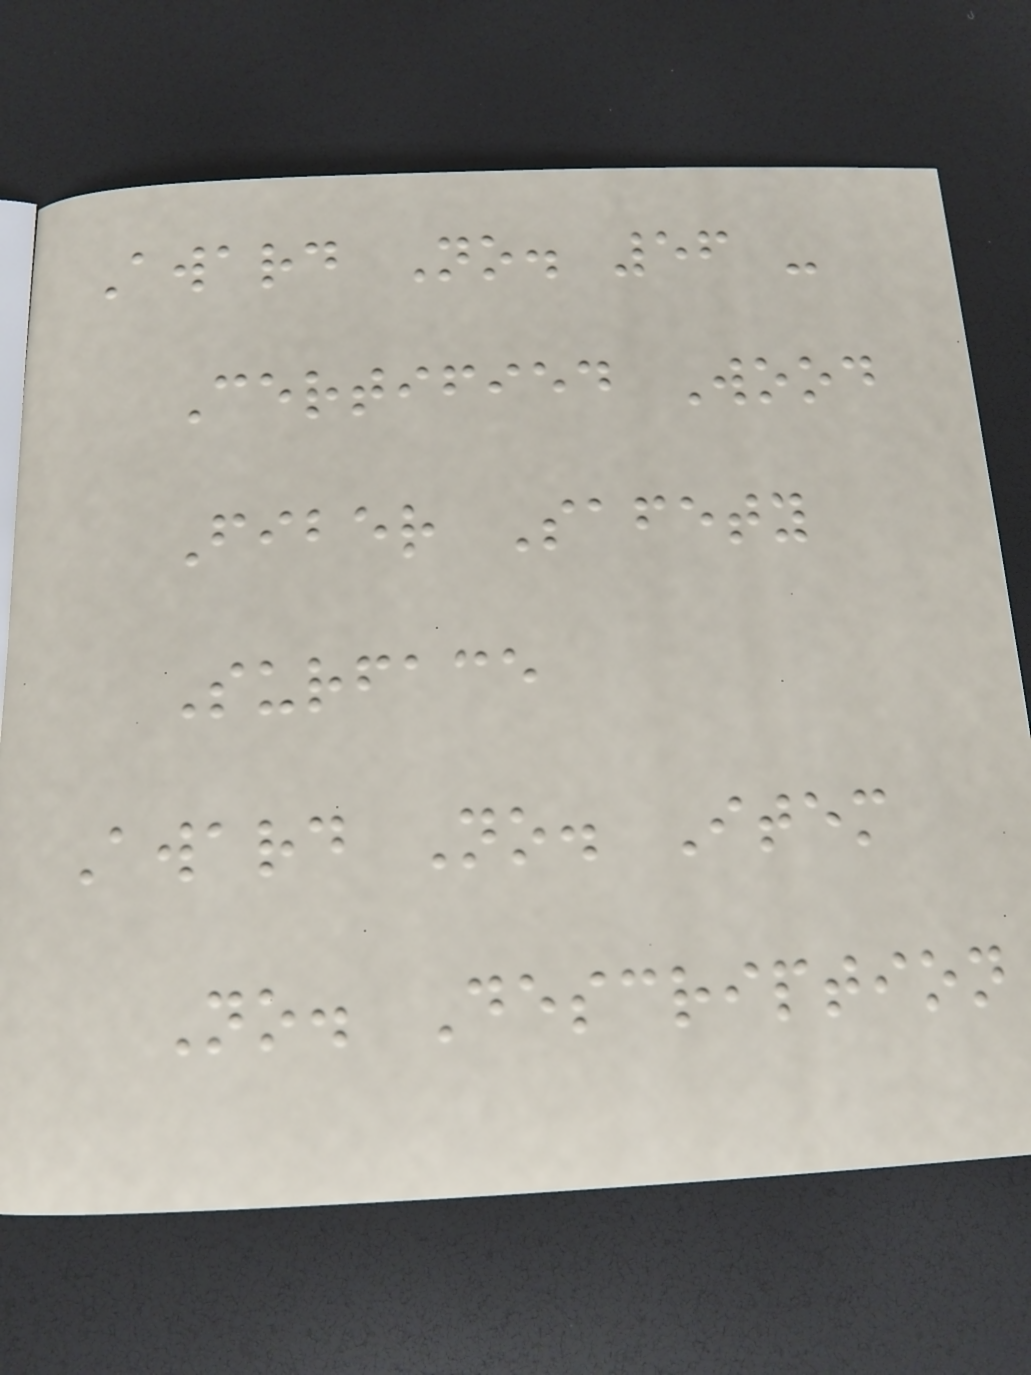Award No. 56 -
Certified Wood
Fiber Safety
Surface
Award No. Item
No. Description
